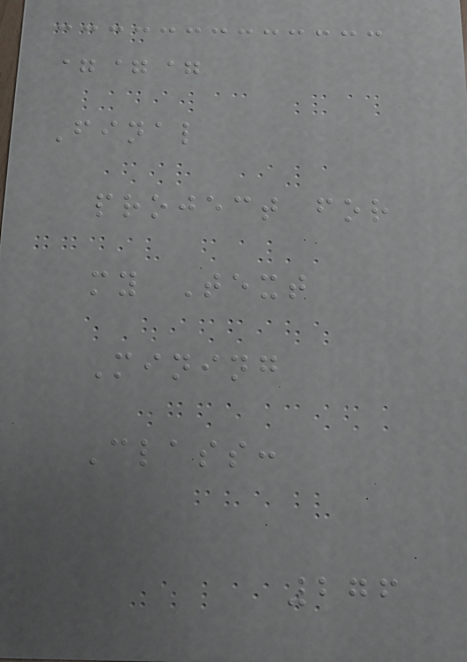===
Final
project for
my Text
Mining
Class:
276
